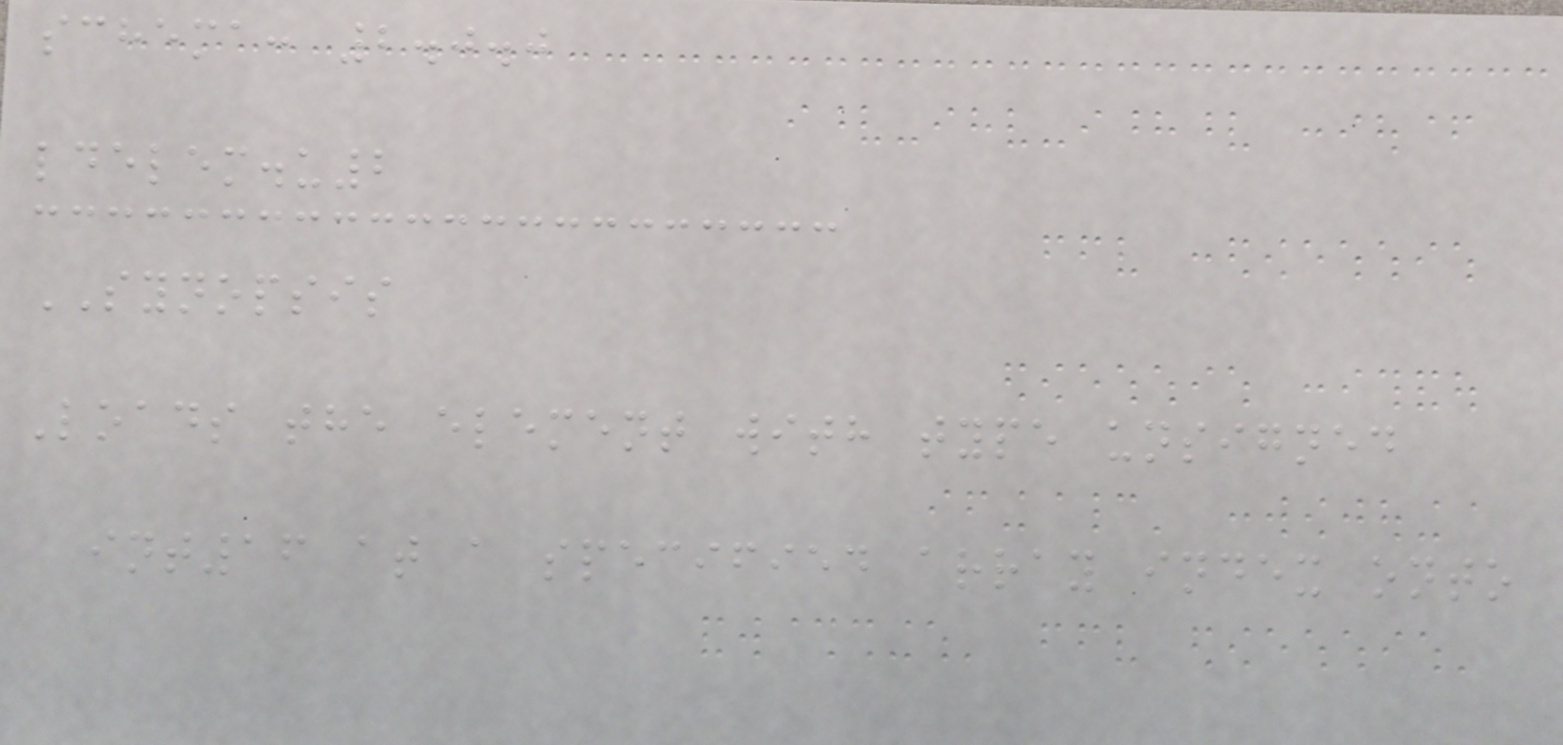schema: 2.0.0
ldelem.u2
SYNOPSIS
Loads the element with type unsigned
int16 at a specified array index onto
